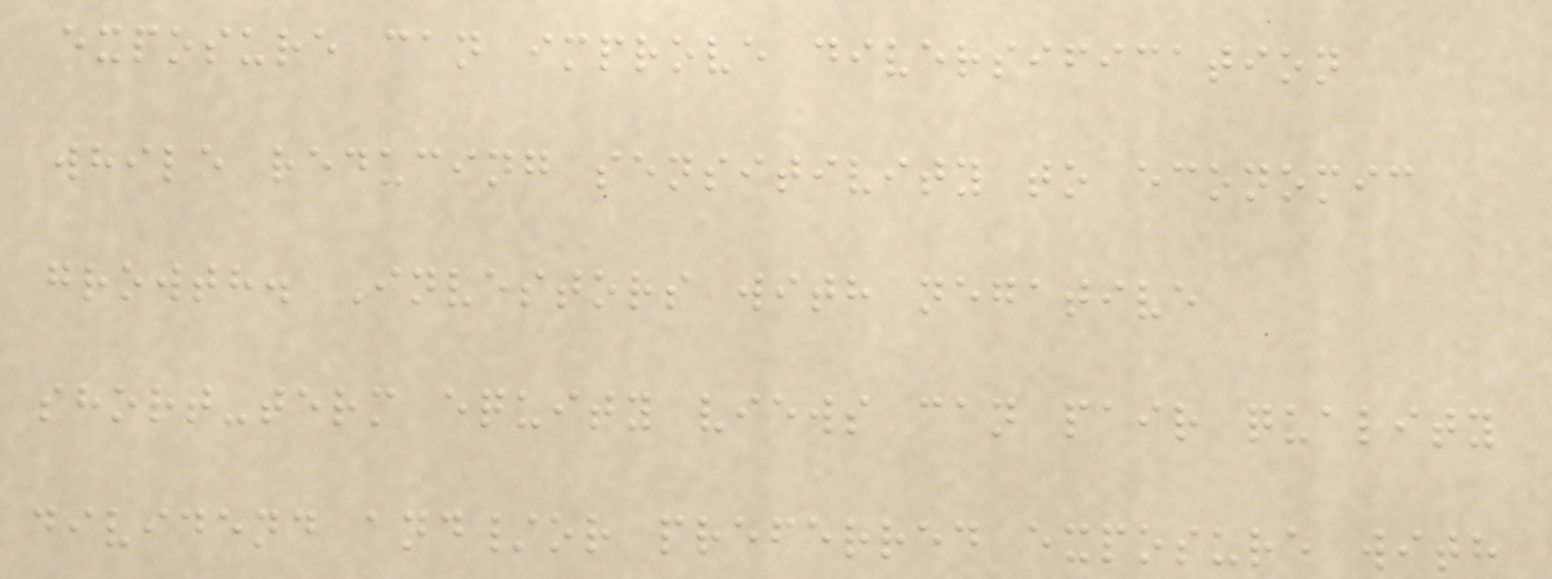exposure can improve diversification
while reducing sensitivity to economic
growth. Investors with negative
short-term equity views can pair quality
dividend and/or preferred exposure with
